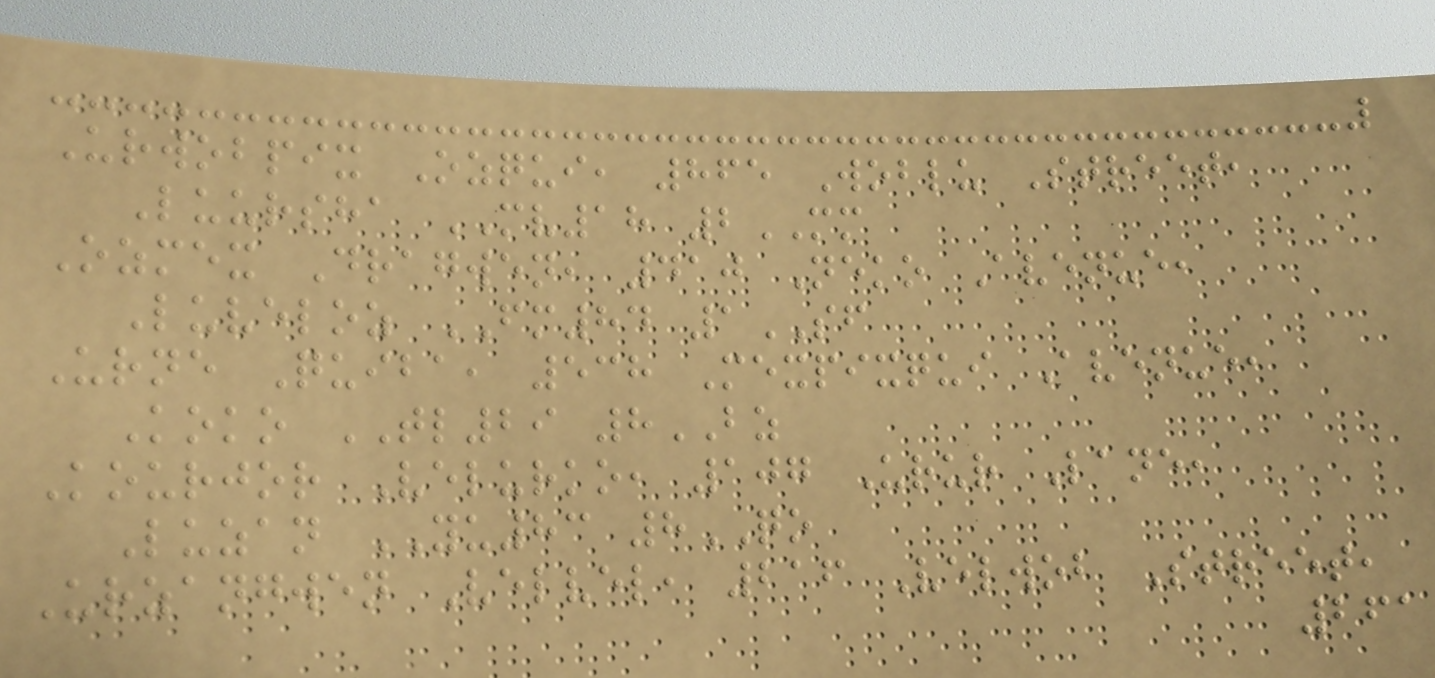Urwobpix Ozqui, 865 Woblu Street,
Luursha MV18 2MM
Ozmex Dragwen, 410 Neko Avenue,
Luveloz FM84 1SF
Urne Quiba, 538 Mexpixqui Avenue,
Koko TL29 8BZ
Kourjor Velurko, 107 Urur Lane,
Luzan YU83 8QO
Urzangwen Velvel, 216 Velwob Street,
261
